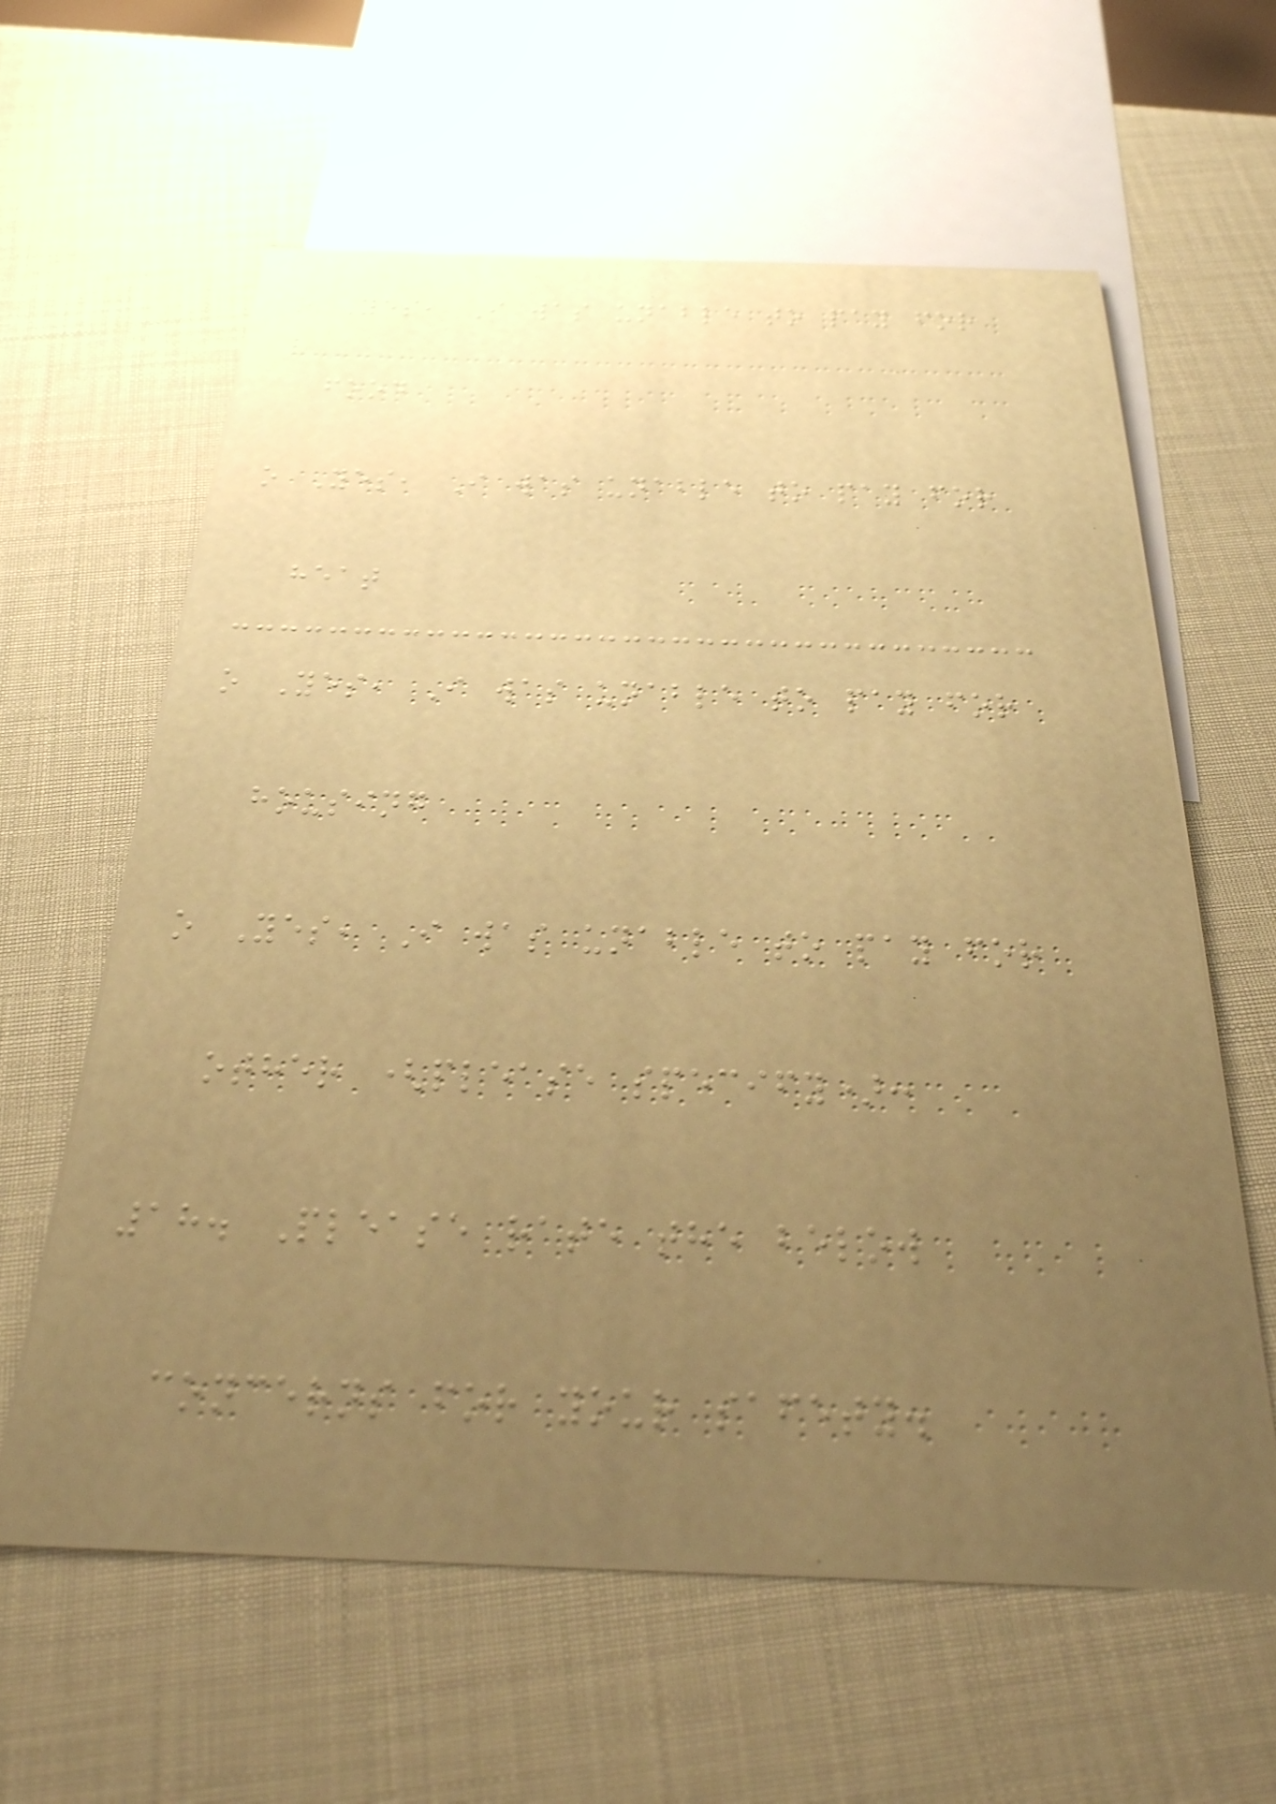o Yes, I was unable to pay for
food
o Yes, I was unable to pay for
heat
o Yes, I was unable to pay for
housing
o Yes, I was unable to pay for
other (please specify):
18. Please rate the below
concerns for your safety.
